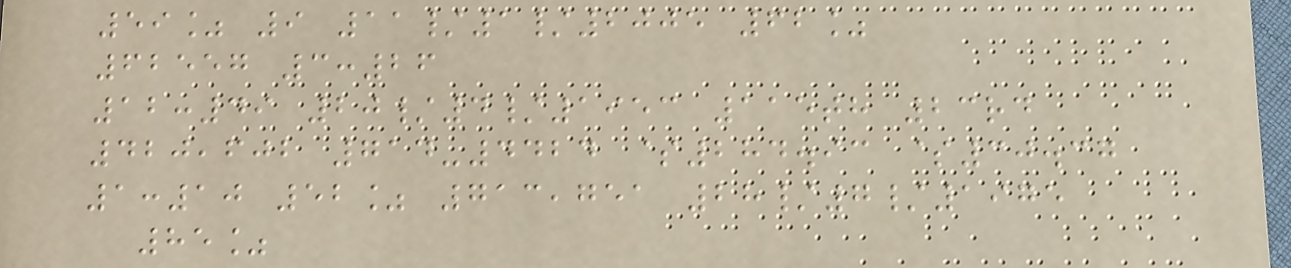59% 9 11/1/2005 62%
62557 3:26
12:49 20/4/1953 115th 23rd
420,602 714-4424 $284.93 $30.37
1:10 52% 713,751 28/7/1975
85%
